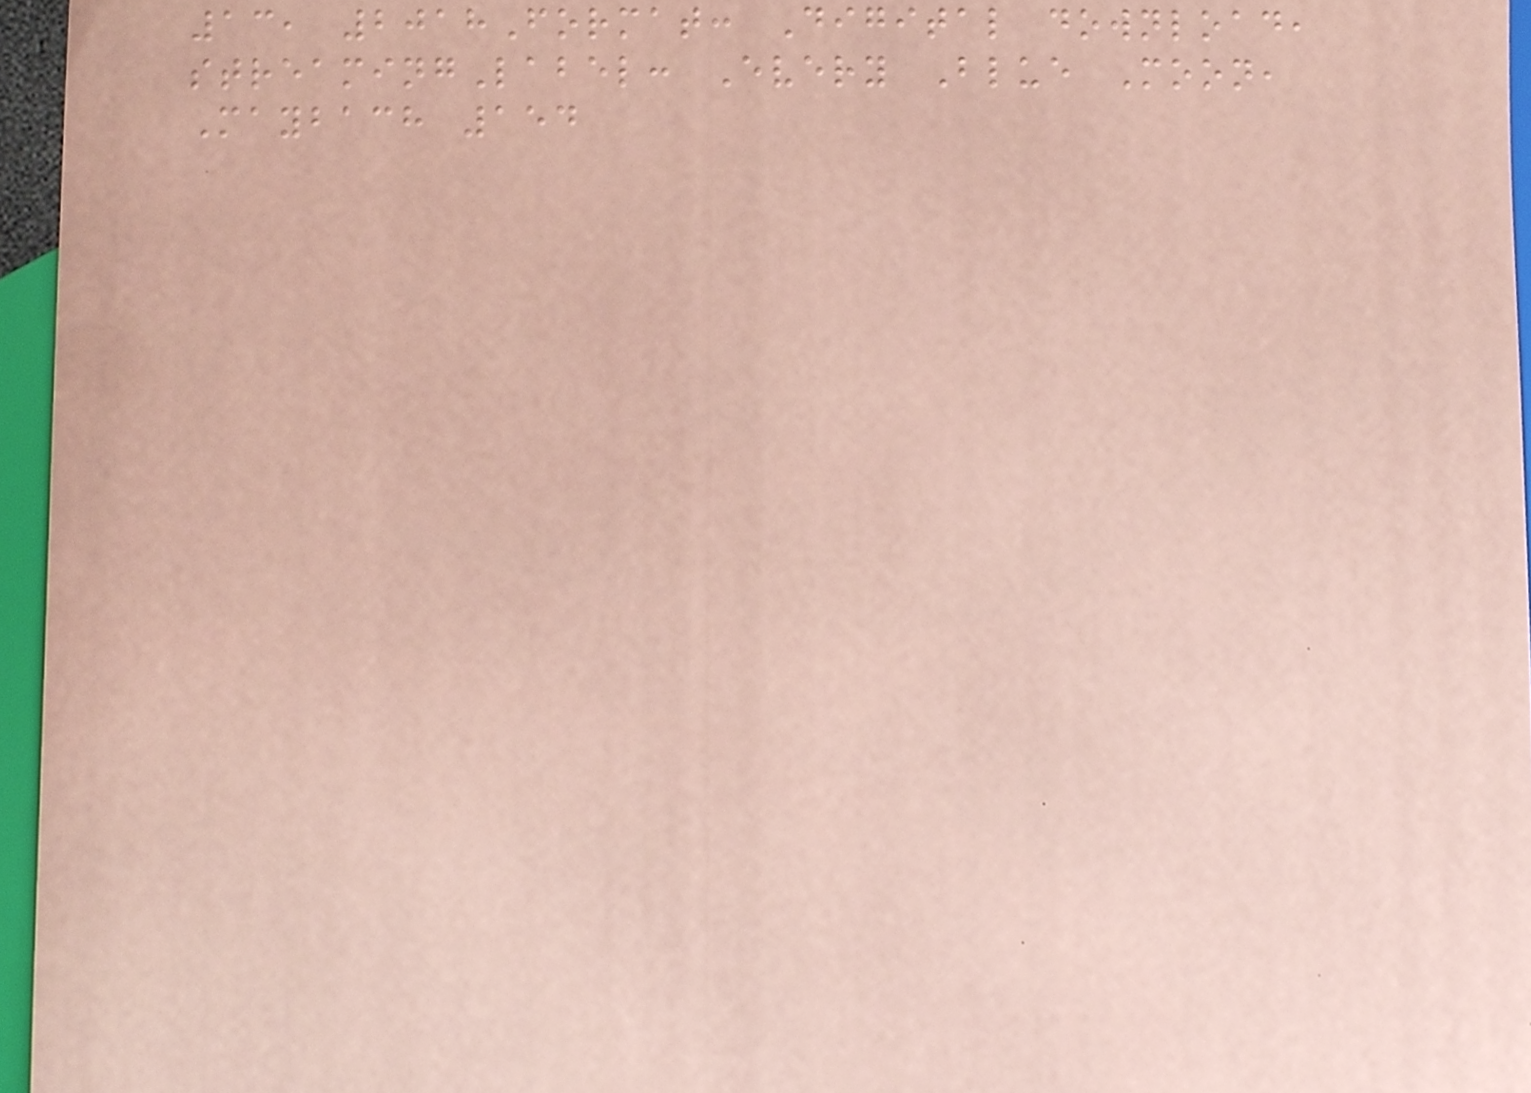13, 2018Format: Digital download,
streamingLabel: Every Blue Moon,
Maybach 154
